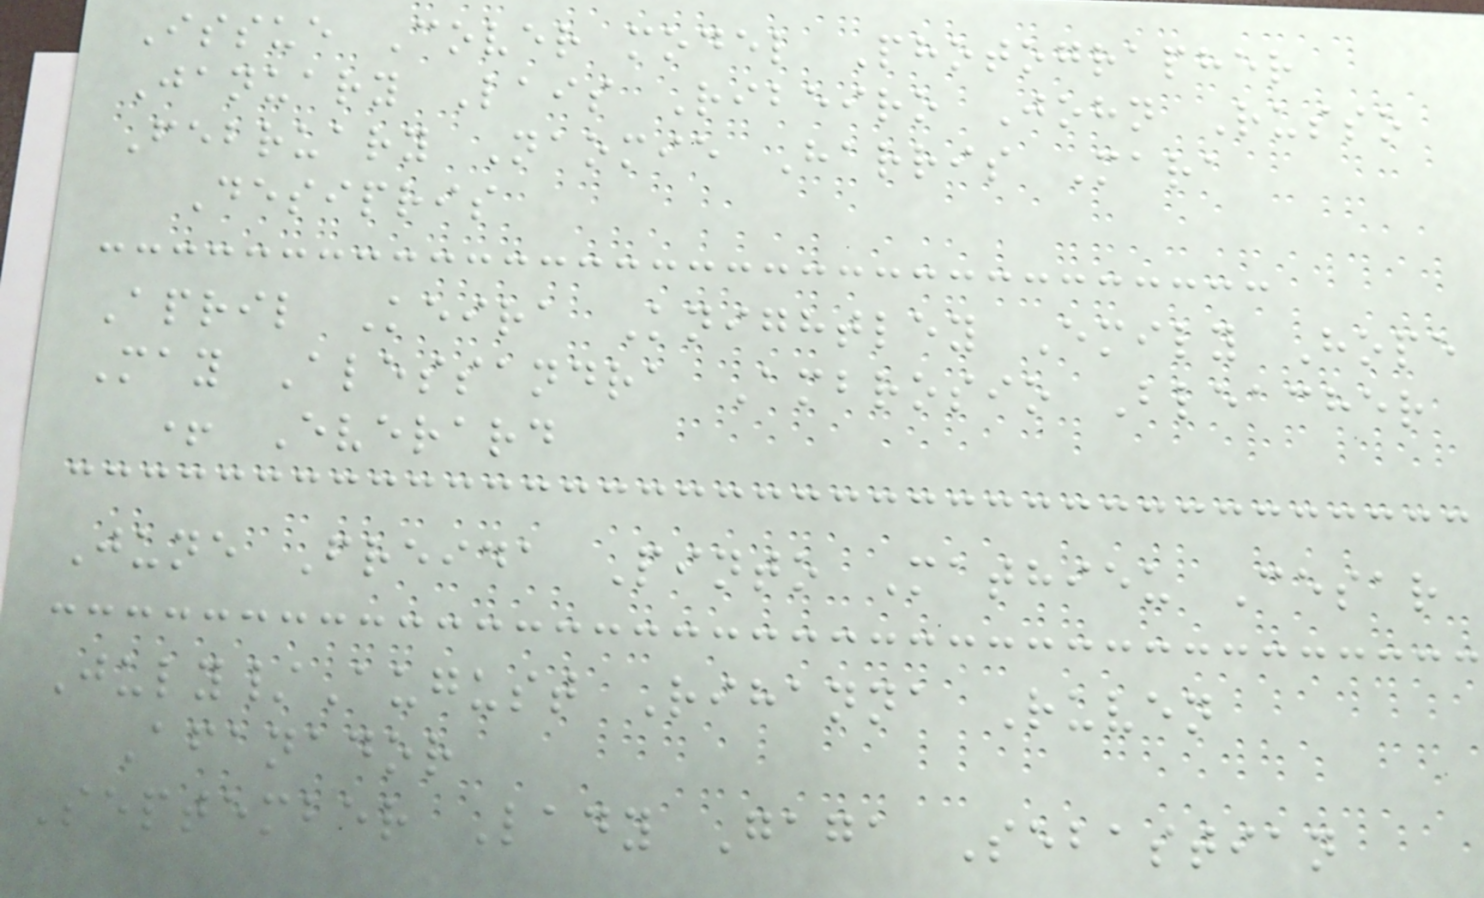Issue Cover model Photographer
January Lais Ribeiro John Russo
February Naomie Harris Mara
Desipris
April Keira Knightley Emily Hope
May Alessandra Ambrosio Bleacher
+ Everard
June Freida Pinto Mathieu Cesar
July/August Rihanna Ruven
Afanador
September Lady Gaga Sebastian
